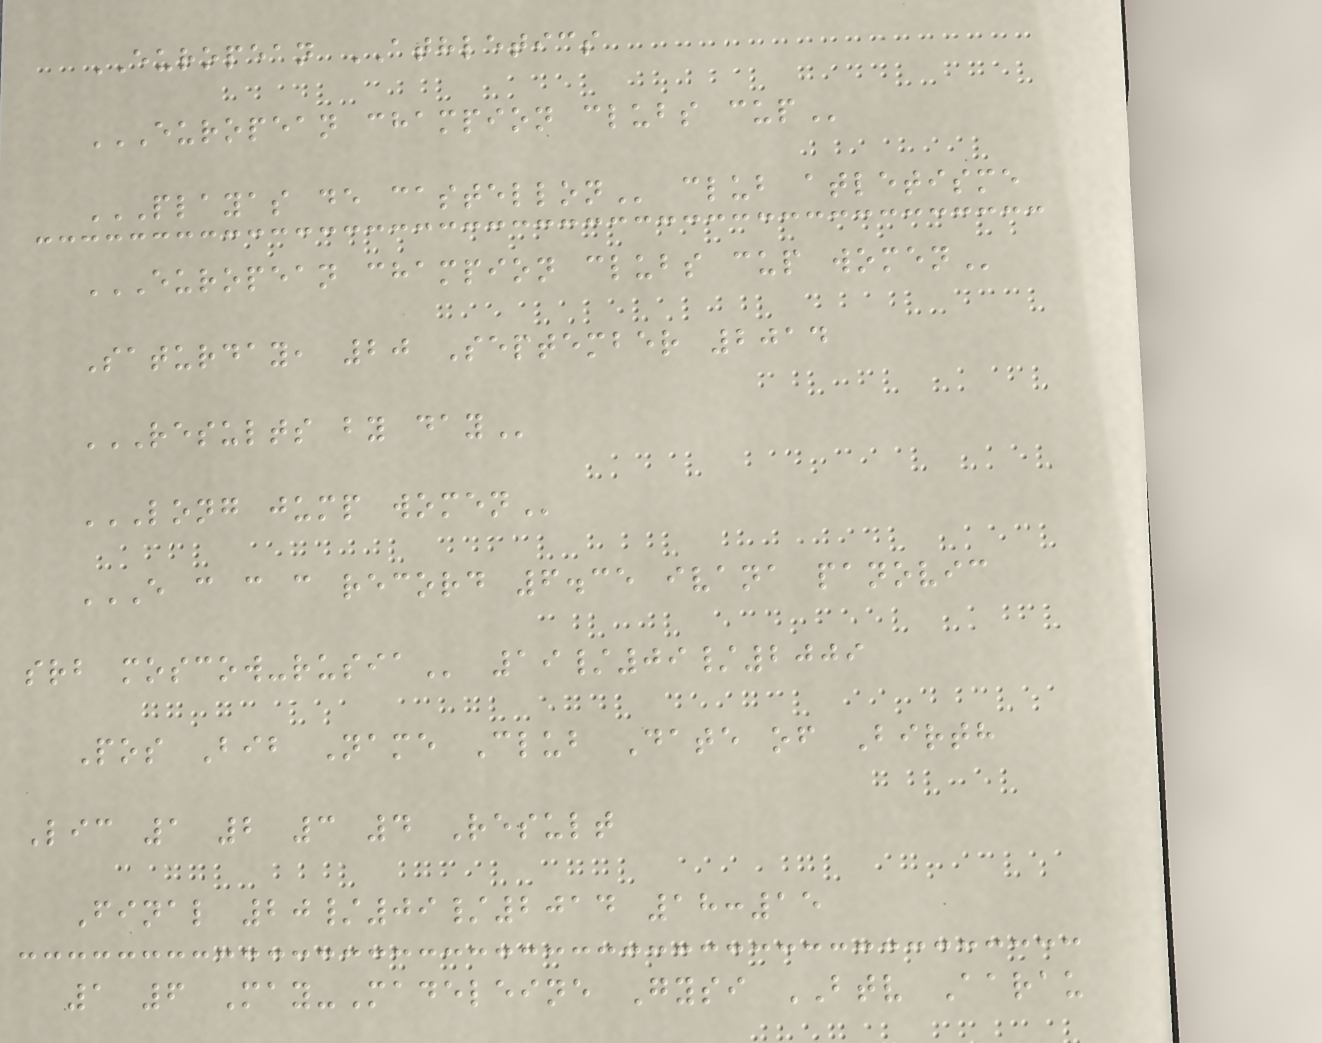EUROPEAN ATHLETICS
EUROPEAN CHAMPION CLUBS CUP
PLAYAS DE CASTELLON club atletisme
EUROPEAN CHAMPION CLUBS CUP WOMEN
Saturday, 20 September 2014
RESULTS BY DAY
LONG JUMP WOMEN
E C C C RECORD 6.35 IVANA PANOVIC
SRB MOSCOW-RUSIA 19/09/2009
Pos Bib Name Club Date of Birth
Lic 1 2 3 4 Result
Final 20/09/2014 18:15
1 6 May-Madeleine Gysi BTV Aarau
